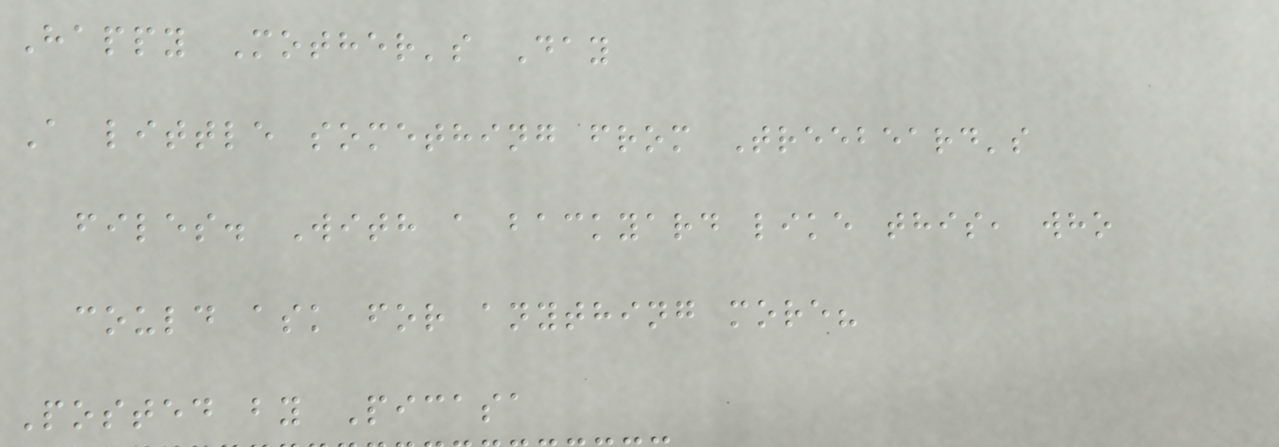Happy Mother's Day
A little something from Treebeard's
files. With a backyard like this, who
could ask for anything more?
Posted by Picasa
